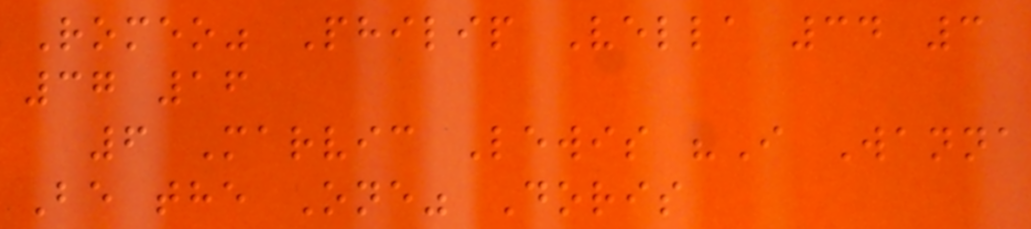Romeo" Philip Vella 34 3
37 16
6 Marvic Lewis "I Wanna
Be the One" Doris
